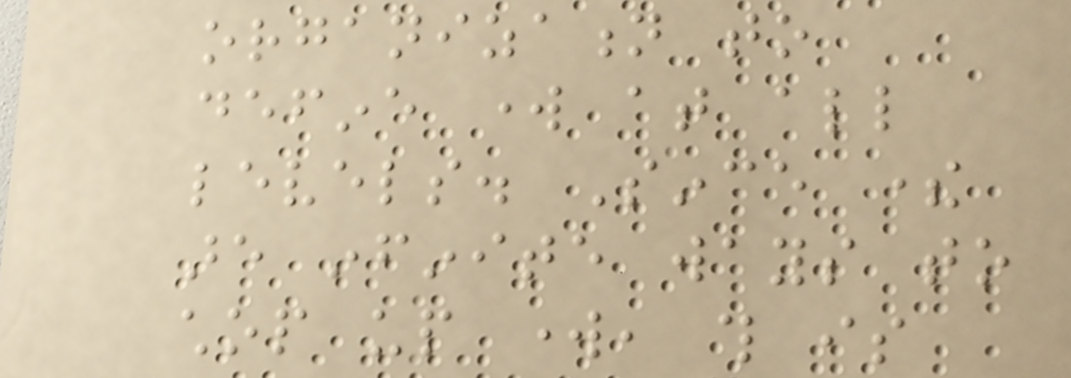organization to
define work at all
levels. Since there
are infinite ways to
chop up work, this is
